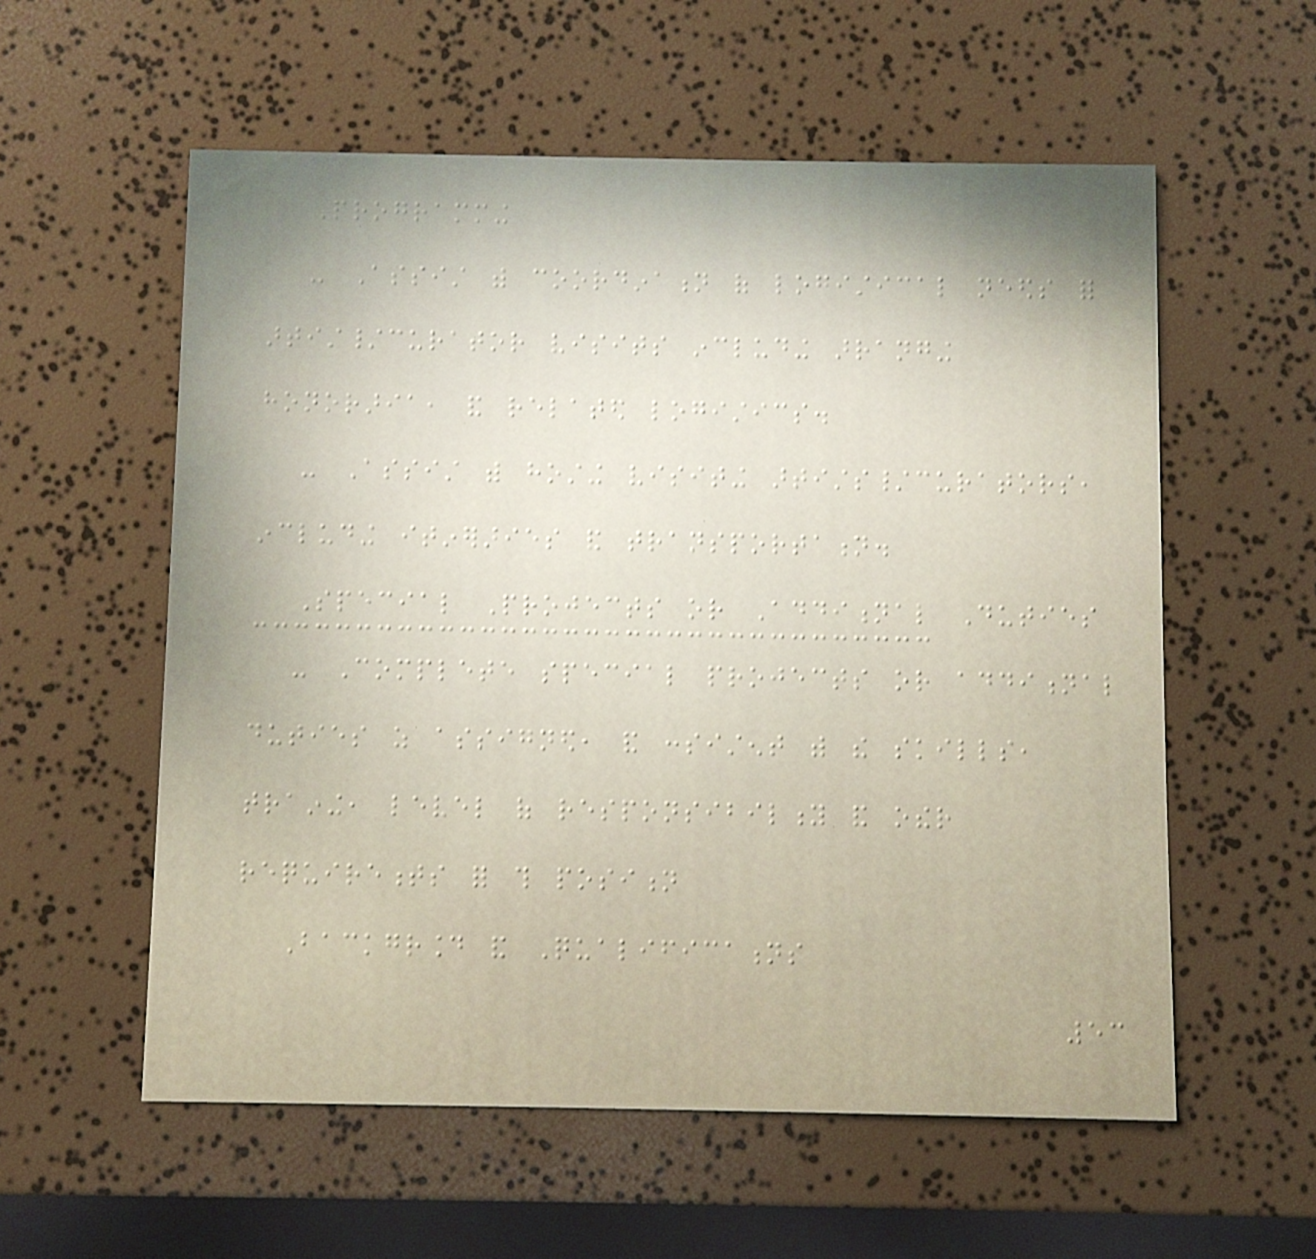Programming
- Assist with coordination of logistical needs for
artist/curator visits including arranging
honoraria, and related logistics.
- Assist with hosting visiting artists/curators,
including itineraries and transportation.
Special Projects or Additional Duties
- Complete special projects or additional
duties as assigned, and consistent with the skills,
training, level of responsibility and other
requirements for this position
Background and Qualifications
53
